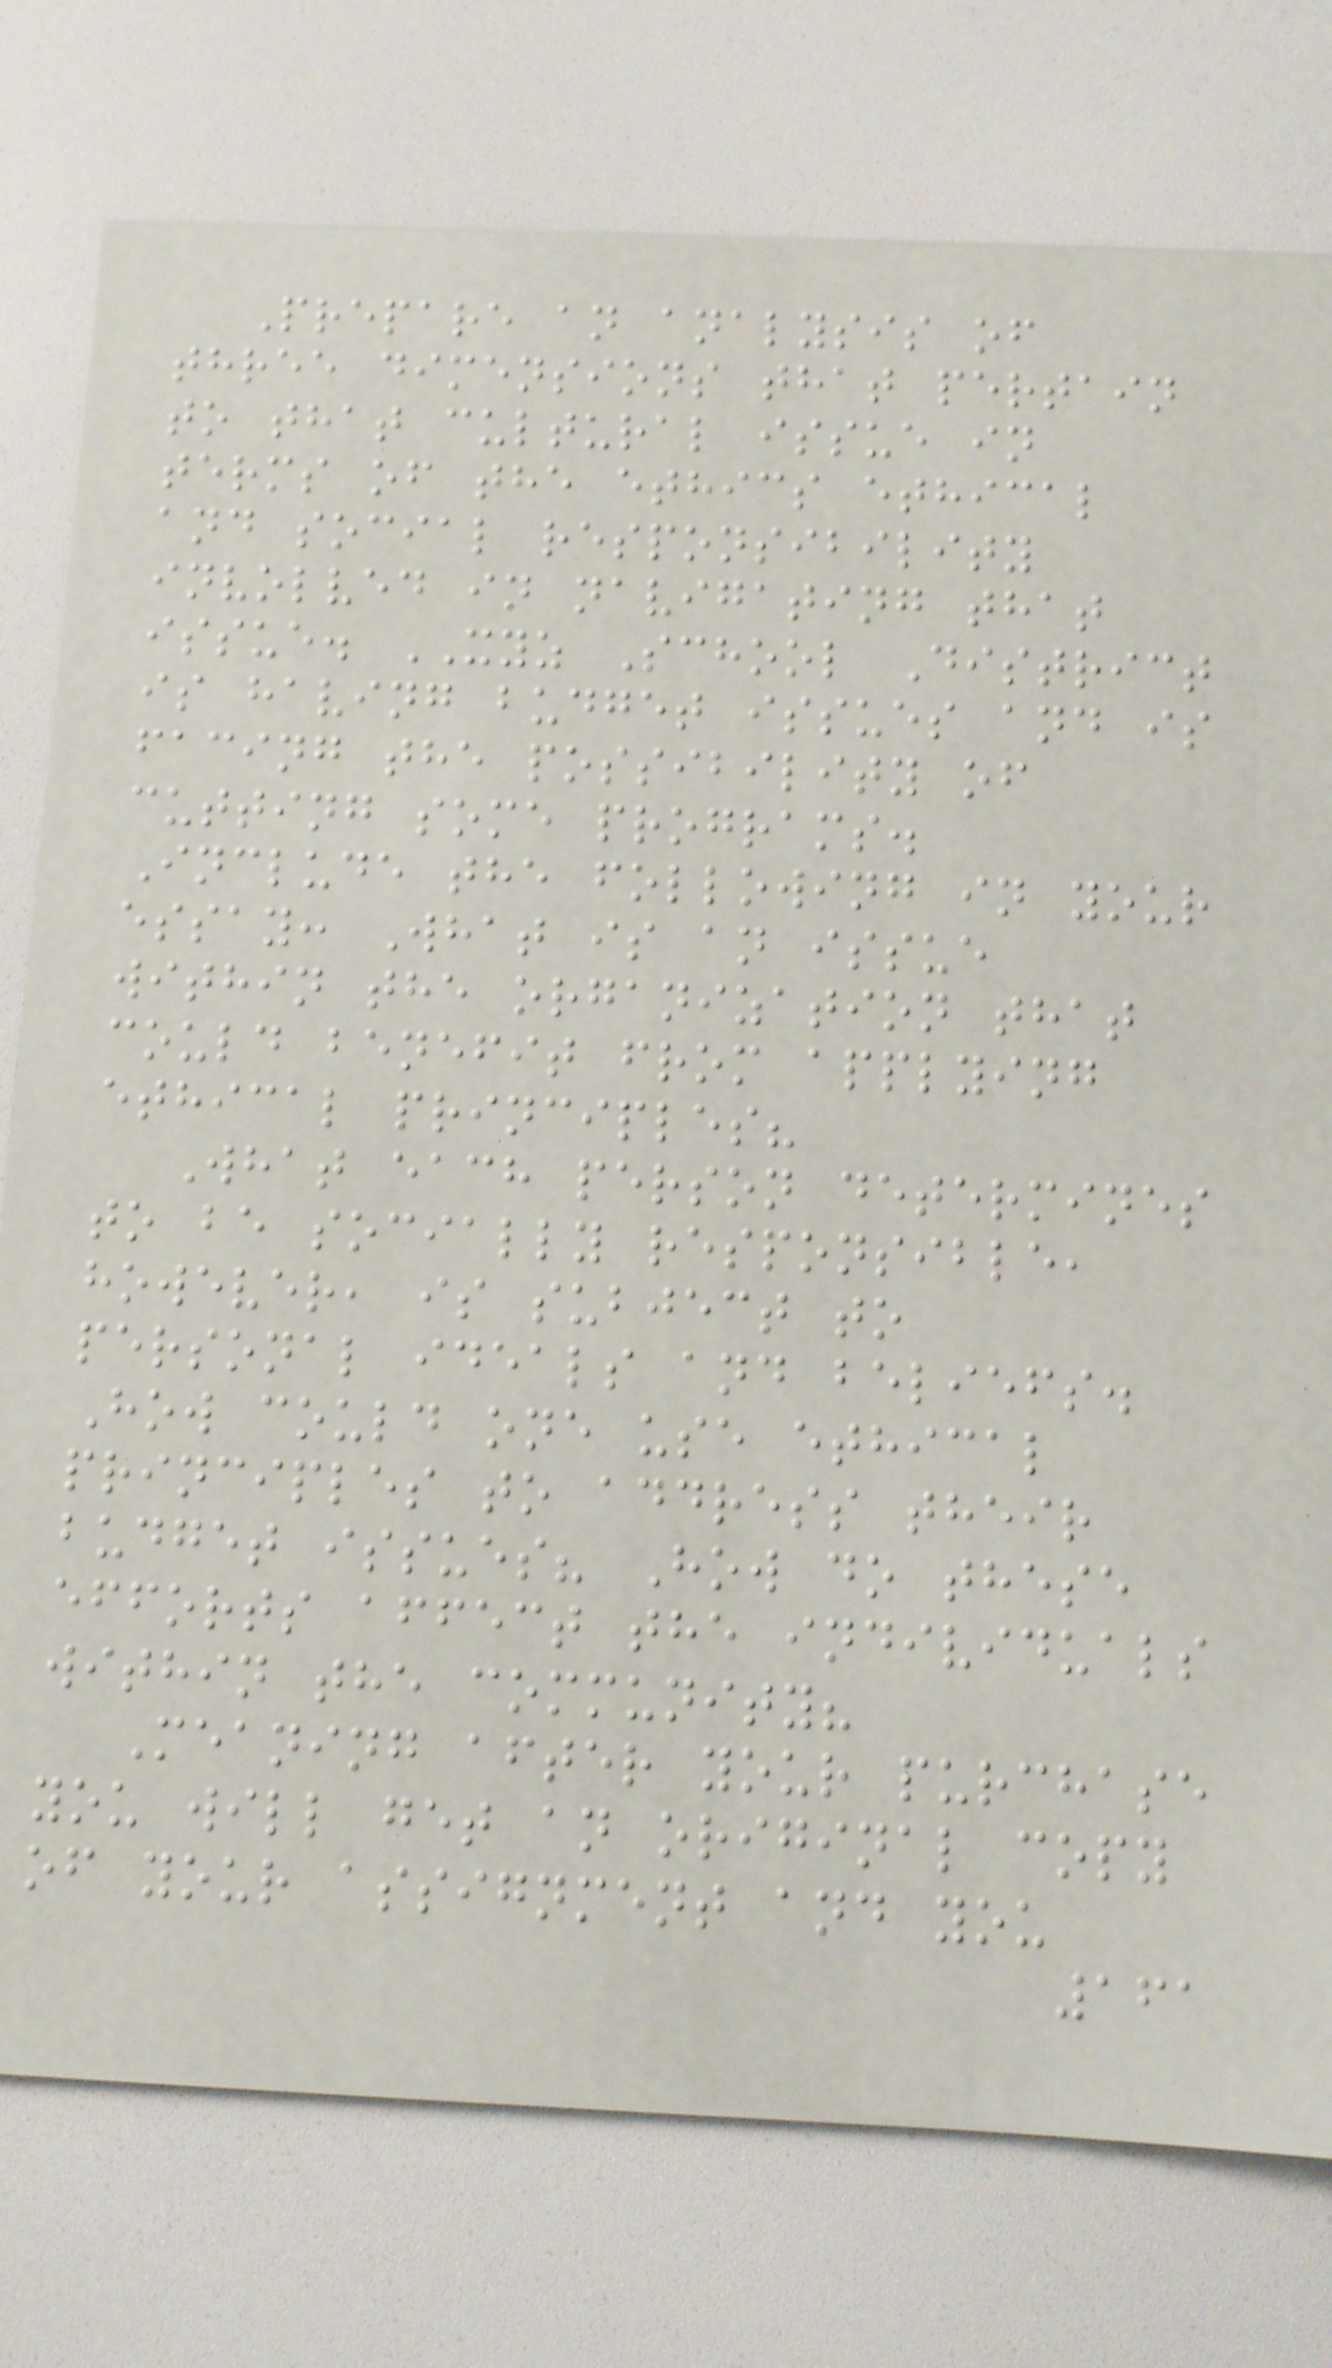Prepare an analysis of
three dimensions that pertain
to that cultural issue in
terms of the ethics ethical
and social responsibility
involved in navigating that
issue. XYZ School District
is having budget issues and is
facing the possibility of
cutting some programs.
Include the following in your
essay: What is an issue
within the organization that
could benefit from applying
ethical principles?
What each person determines
to be socially responsible,
however, is subject to
personal ideals and beliefs.
How could one use ethical
principles to address their
budget issues? How do these
efforts affect the individuals
within the community?
Meaning after your purchase
you will get an original copy
of your assignment and you
161
